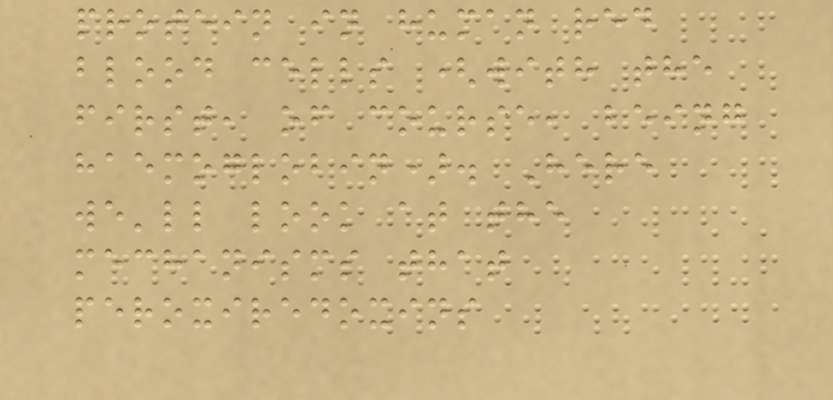protein in human red
blood cells (with the
first, of course, being
haemoglobin). Here
we'll look at the
mechanisms that
peroxiredoxins
